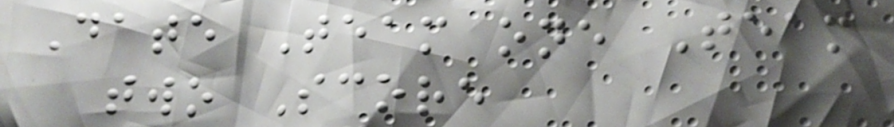Date Team one Team
two Score
